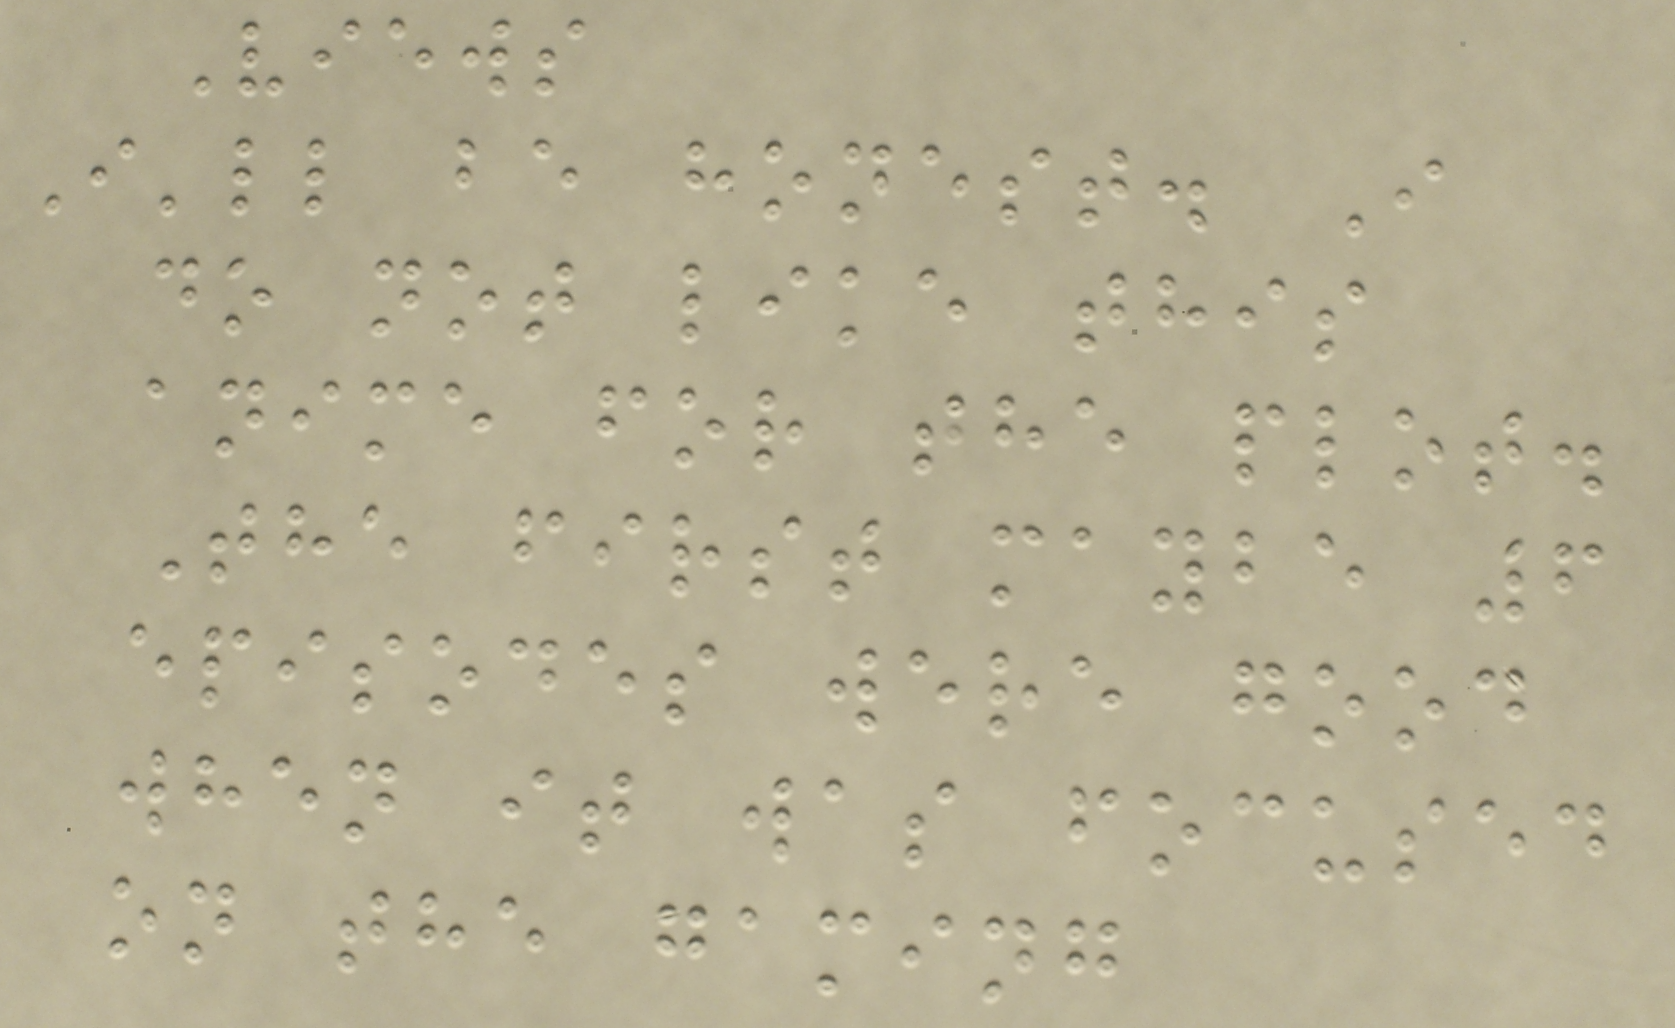Views
I'll be honest. I
do not like this
anime for the plot.
The first maybe 6
episodes were good
when it was focused
on the gaming
